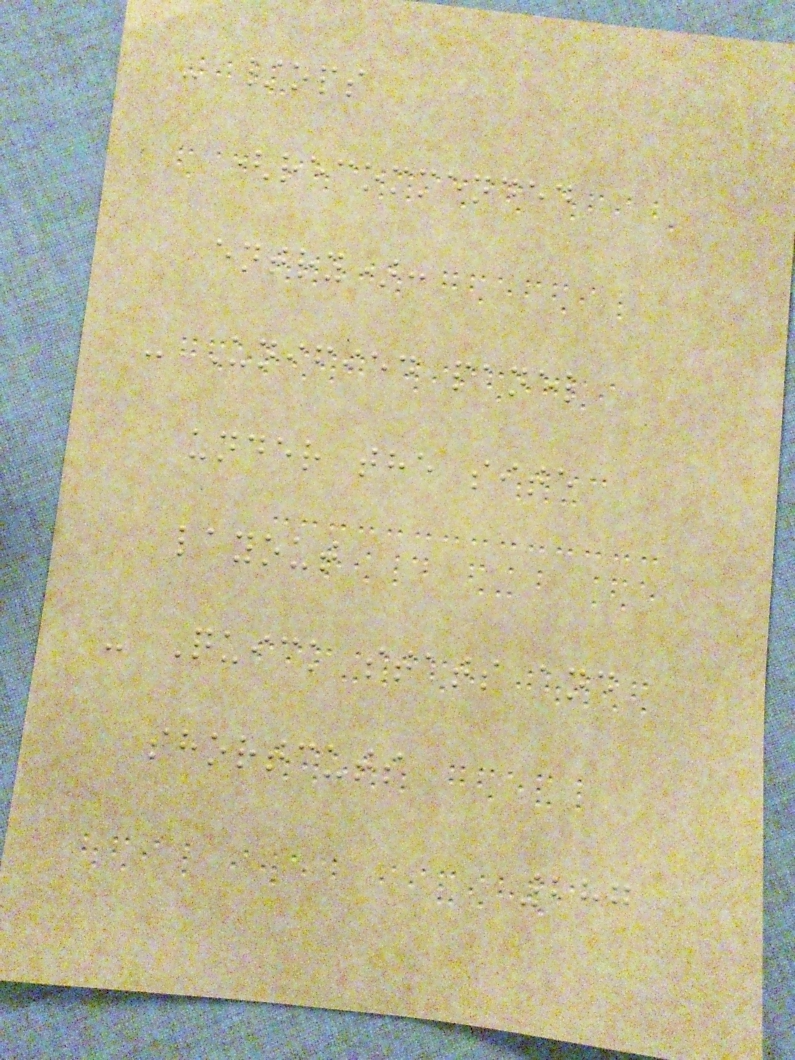- /ops
(recommended
entry):
- Unified panel
under the site
layout
- Quick stats and
shortcuts
287
